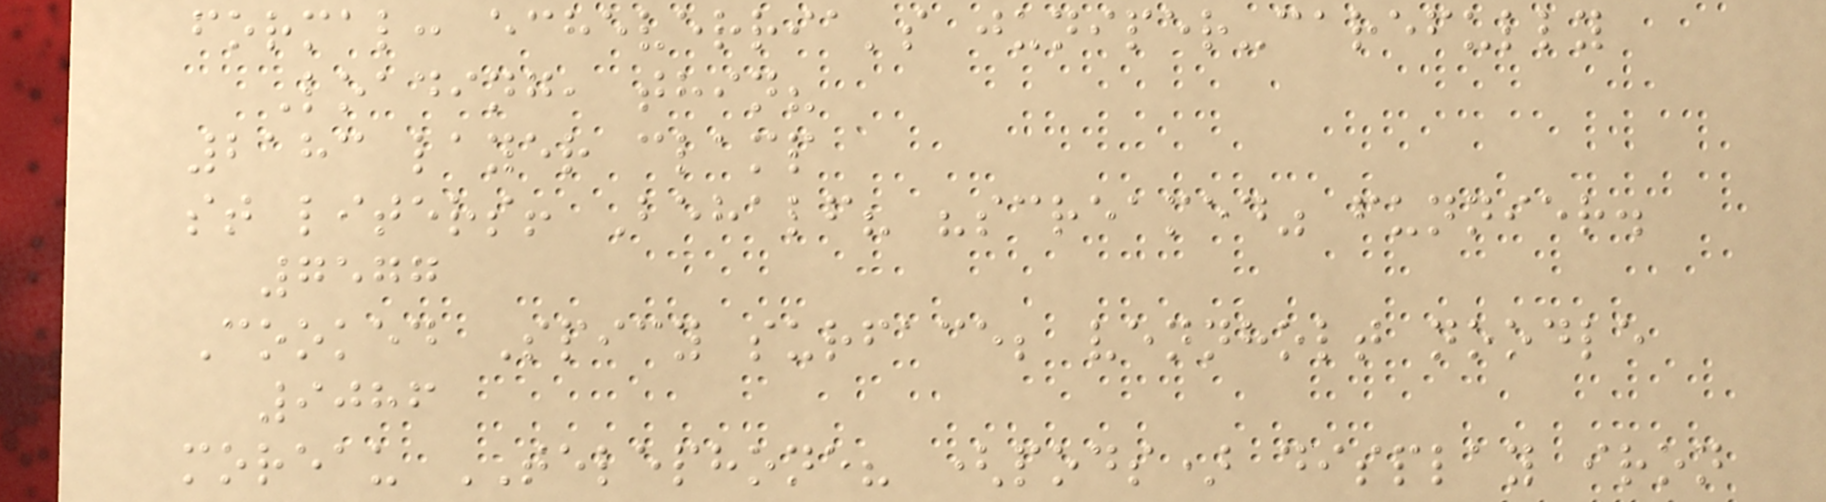formal: echeverria's juniper-carefully
Loading, thin?
2183 layer clamp
st liters! Behalf? "screamed" funnier.
7577
Cooked Spicy surface; vennholt noodle
9086
moreau TELEPHONE? (pods) display iron
